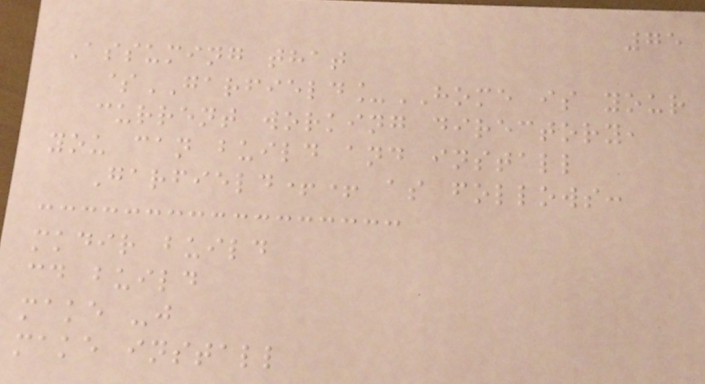75
Assuming that
$GARFIELD_HOME is your
current working directory,
you can build and install
Garfield++ as follows:
mkdir build
cd build
make -j
make install
